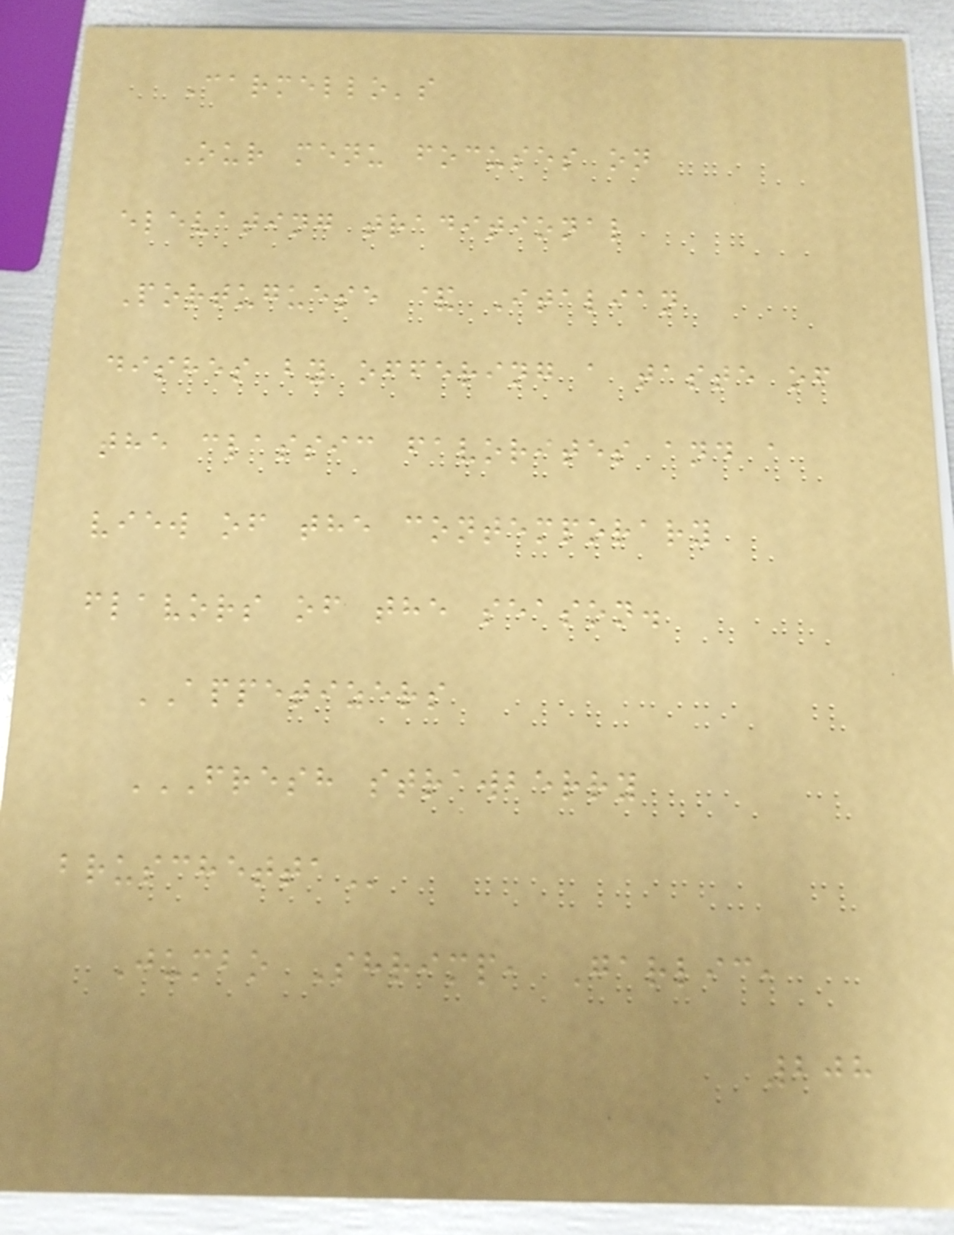Carmello's
Our menu focuses on
elevating traditional
Portuguese & Italian
dishes by offering a taste of
the classic favorites and a
view of the contemporary
flavors of the season.
APPETIZERS
FRESH STRAWBERRY
BRUSCHETTA
Jumbo Shrimp, Garlic,
208
